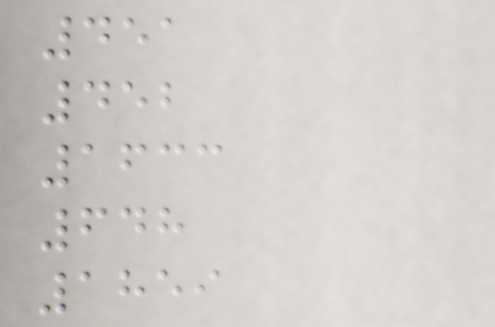451
452
1633
648
1859
